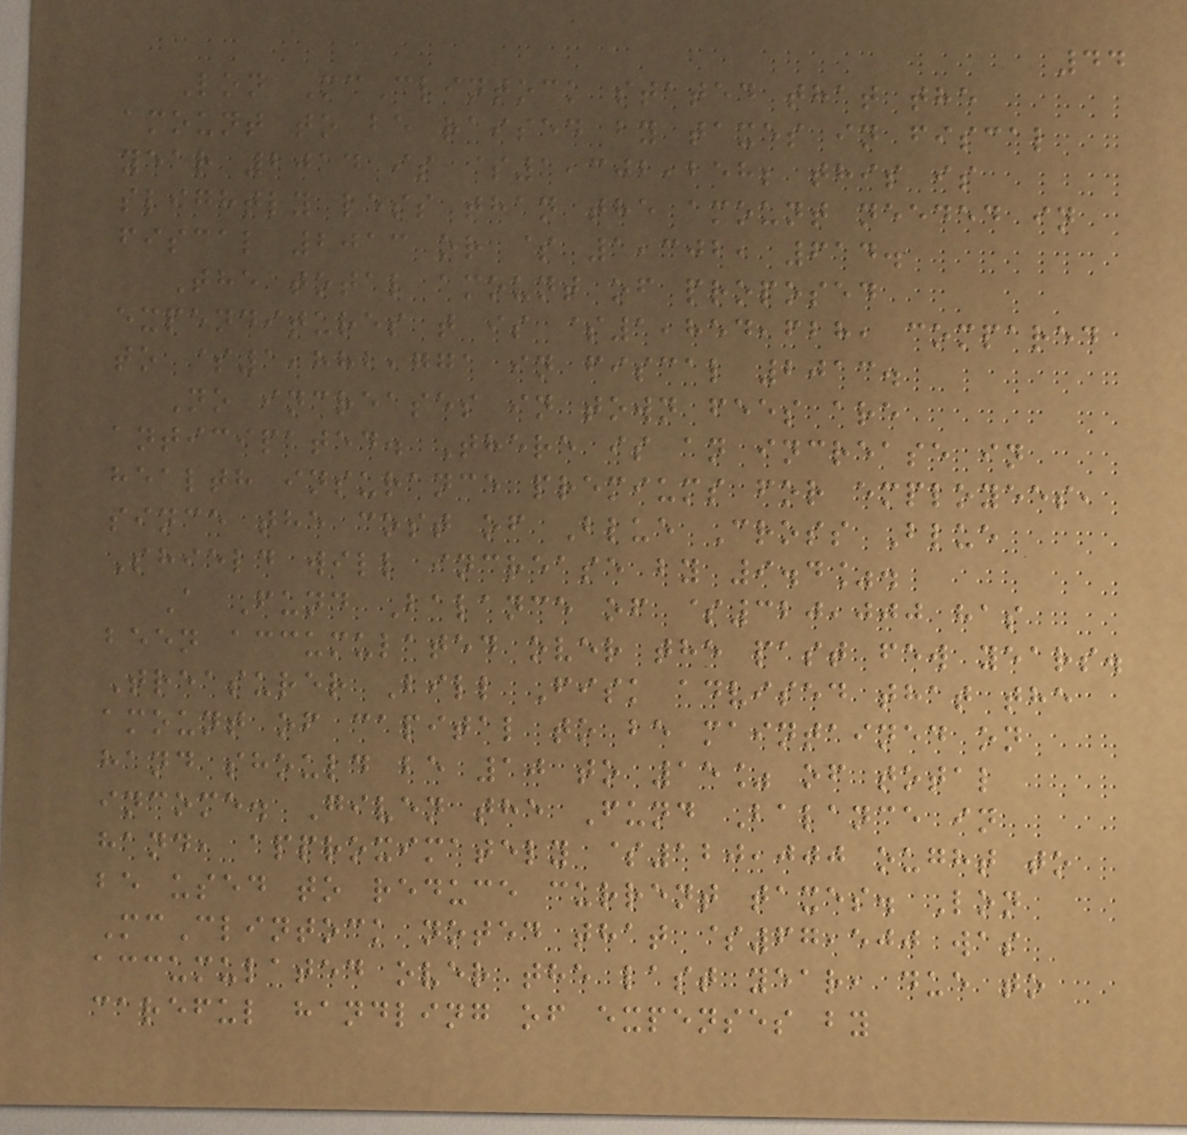44
Lon McClintock stated that the
amount to be raised by taxes in fiscal
year 2014 is $1,302,258; this is
slightly less than the amount needed in
fiscal 2013 or $ 1,302, 614.
The total amount of proposed
expenditures t is $1,854,628, compared
to $1,882,771 in fiscal 2013.
No increases in town fees are
anticipated. There is an increase in
health insurance premiums for employees,
since the cost of Blue Cross Blue
Shield will increase by 9.4%.
A Fund Balance of $320,000 has
been accumulated over the past few years.
Treasurer Bill Fisk advised that the
amount of capital to be maintained on
hand should be 10 to 15% of total
income. Given the Fund Balance in
hand, approximately $120,000 ought to
be used to reduce current taxes. Lon
McClintock noted that $67,500 was
accumulated over the last year, due to
careful handling of expenses by
